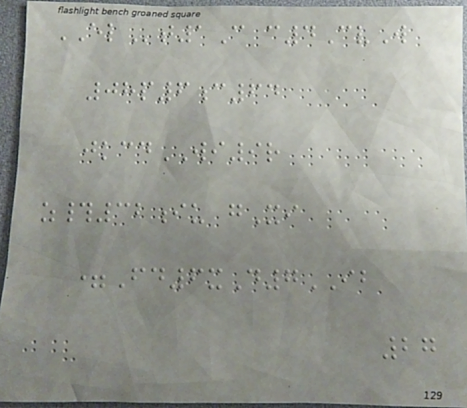ELt1C c4CvW
08p6c64
jkcdWI9r
z#32iu gXi
=Fd6xD7IB
27
